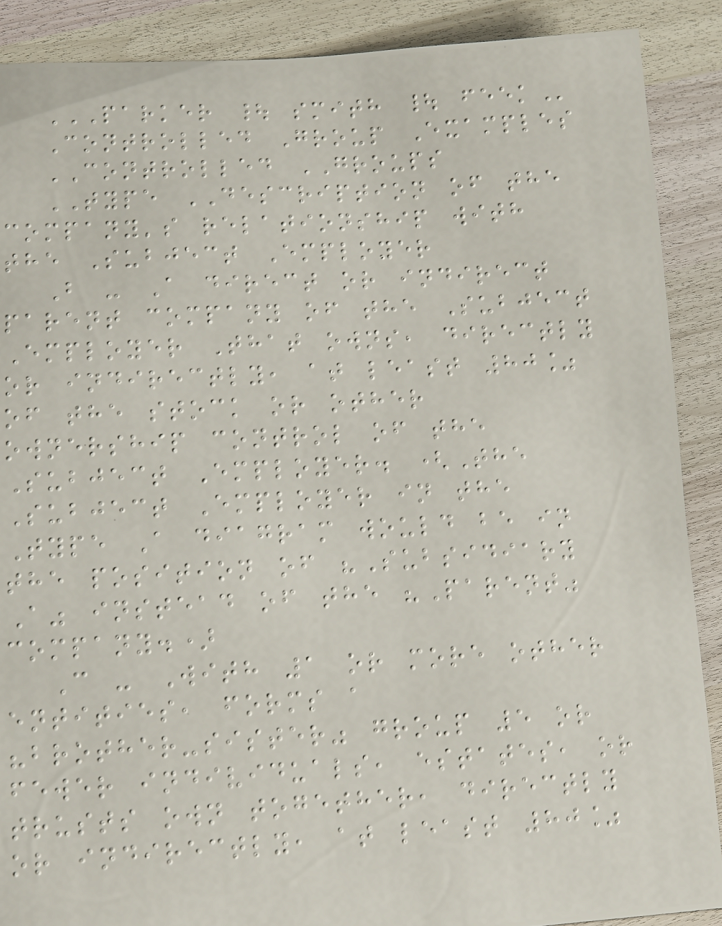PARKER | SMITH | FEEK
Controlled Group Examples
CONTROLLED GROUPS
TYPE DESCRIPTION of the
company's relationship with
the Subject Employer
B - A direct or indirect
parent company of the Subject
Employer That owns, directly
or indirectly, at least 80%
of the stock or other
ownership control of the
Subject Employer. (The
Subject Employer in the
Type A diagram would be in
the position of "Subsidiary
A" instead of the "Parent"
company.)
C - With 1 or more other
entities, forms a
"brother-sister" group 5 or
fewer individuals, estates, or
trusts own together, directly
or indirectly, at least 80%
